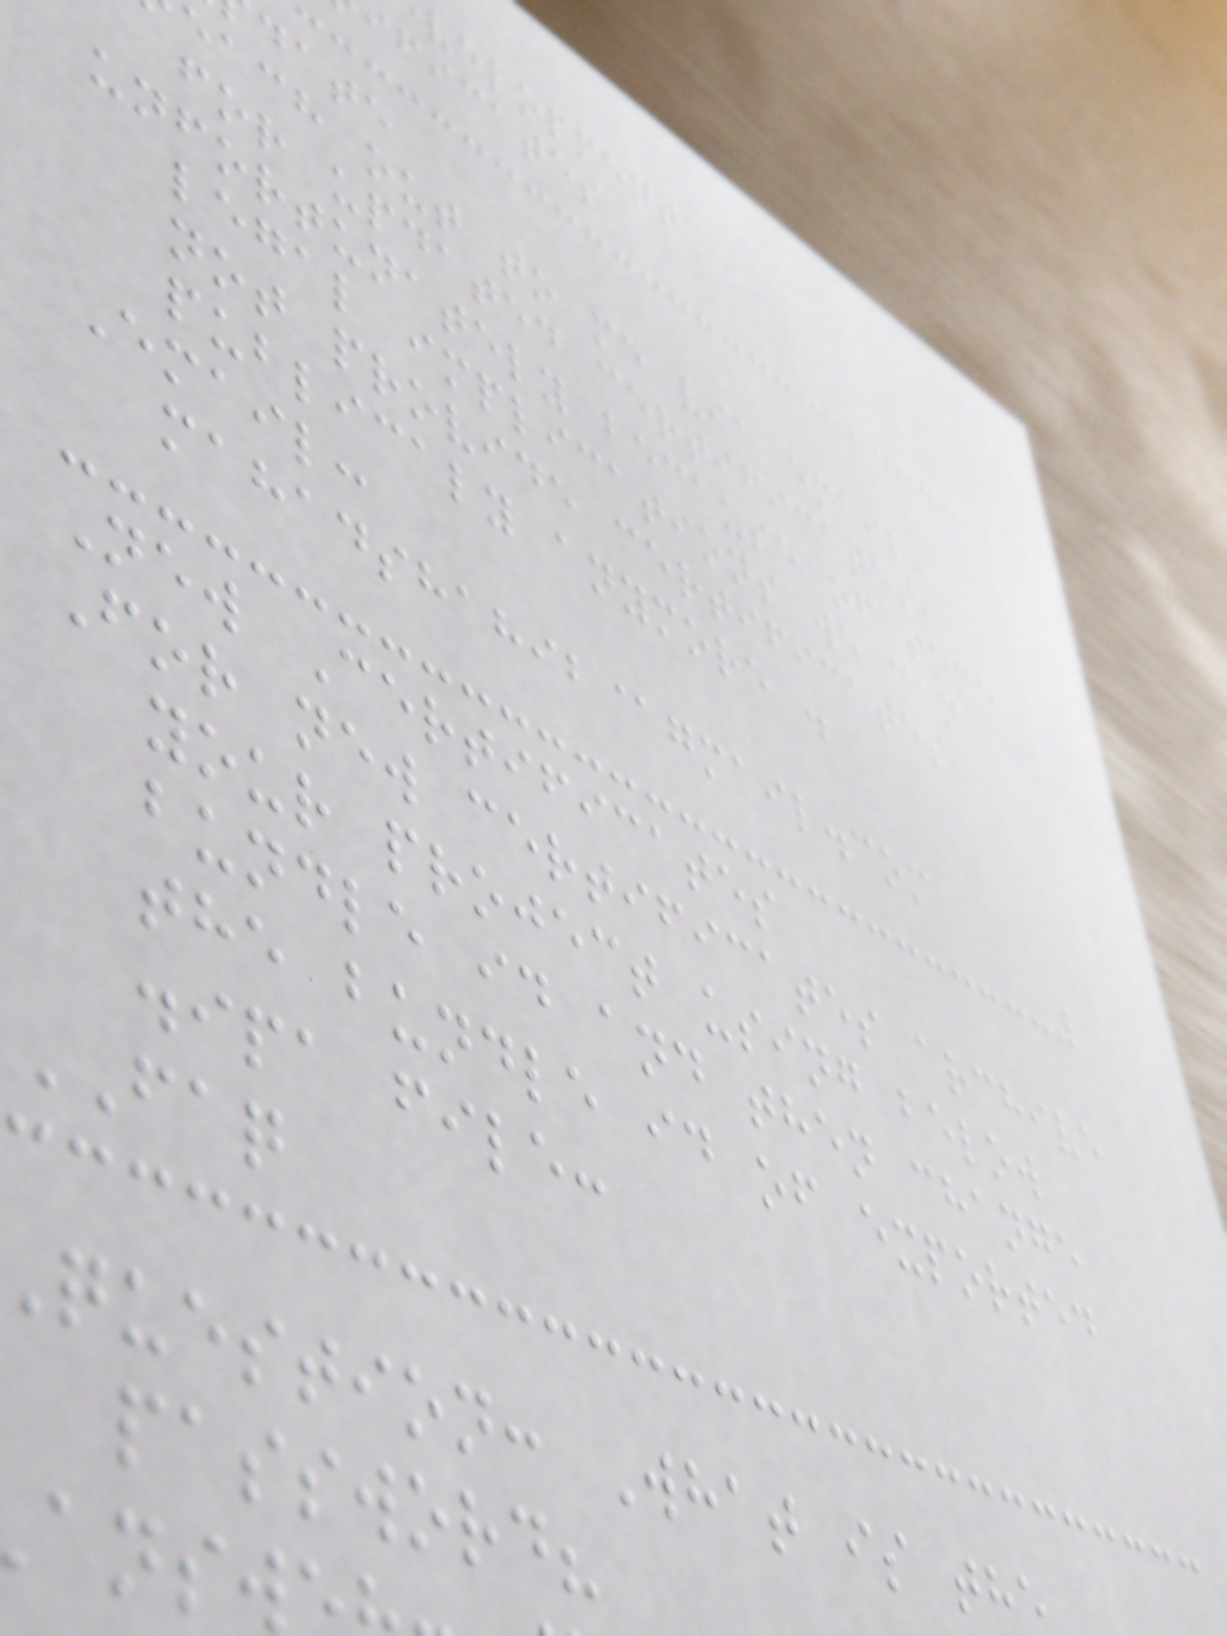velopment
ificates
date
each out to me via email
for updated certificates,
unfortunately because of some
legal implications we can
not provide certificates
publicaly anymore .
Email:
mahadshahib@gmail.com
New Certificates
For new certificates archive
your project using below
bundle id and then change
the bundle id of exported
.ipa file:
FAQ
question: What is th
password?
